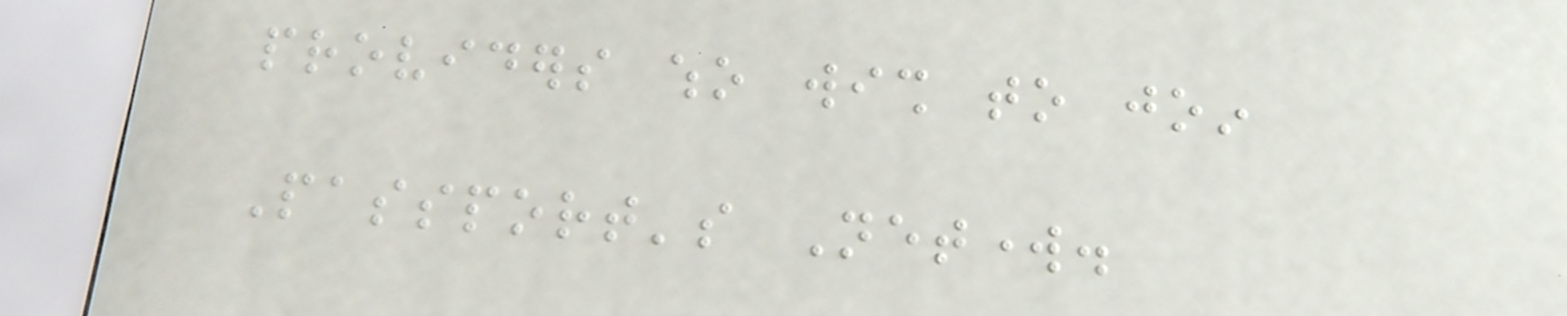providers who wish to join
Passport's Network.
